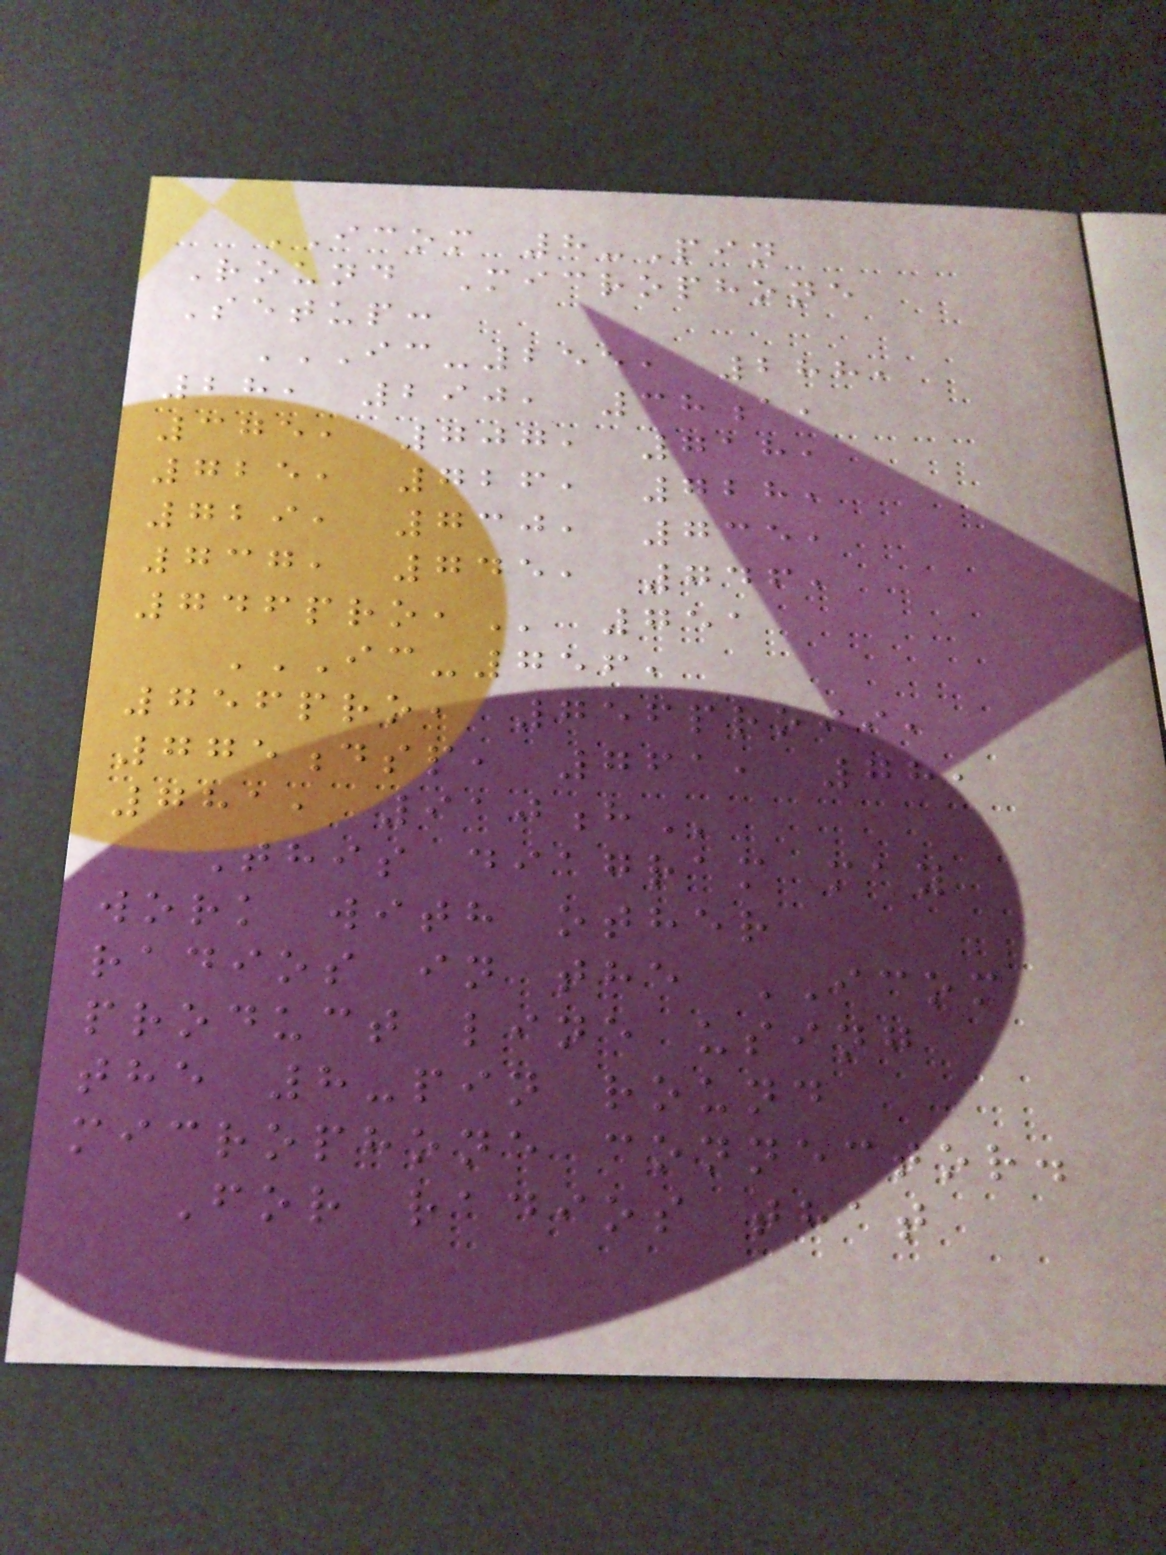ICOM 8-Pin
Round Microphone
Setup:
IC-255, 288,
28, 290, 38A,
375, 707, 718,
725, 726, 728,
729, 730, 735,
737, 745, 746,
746PRO, 751
IC-756,
756PRO, 756PROII,
775DSP, 761, 78,
781, 910H
This diagram may
work with other
radios in the ICOM
product line using
the 8-pin round
microphone connector.
For radios that
